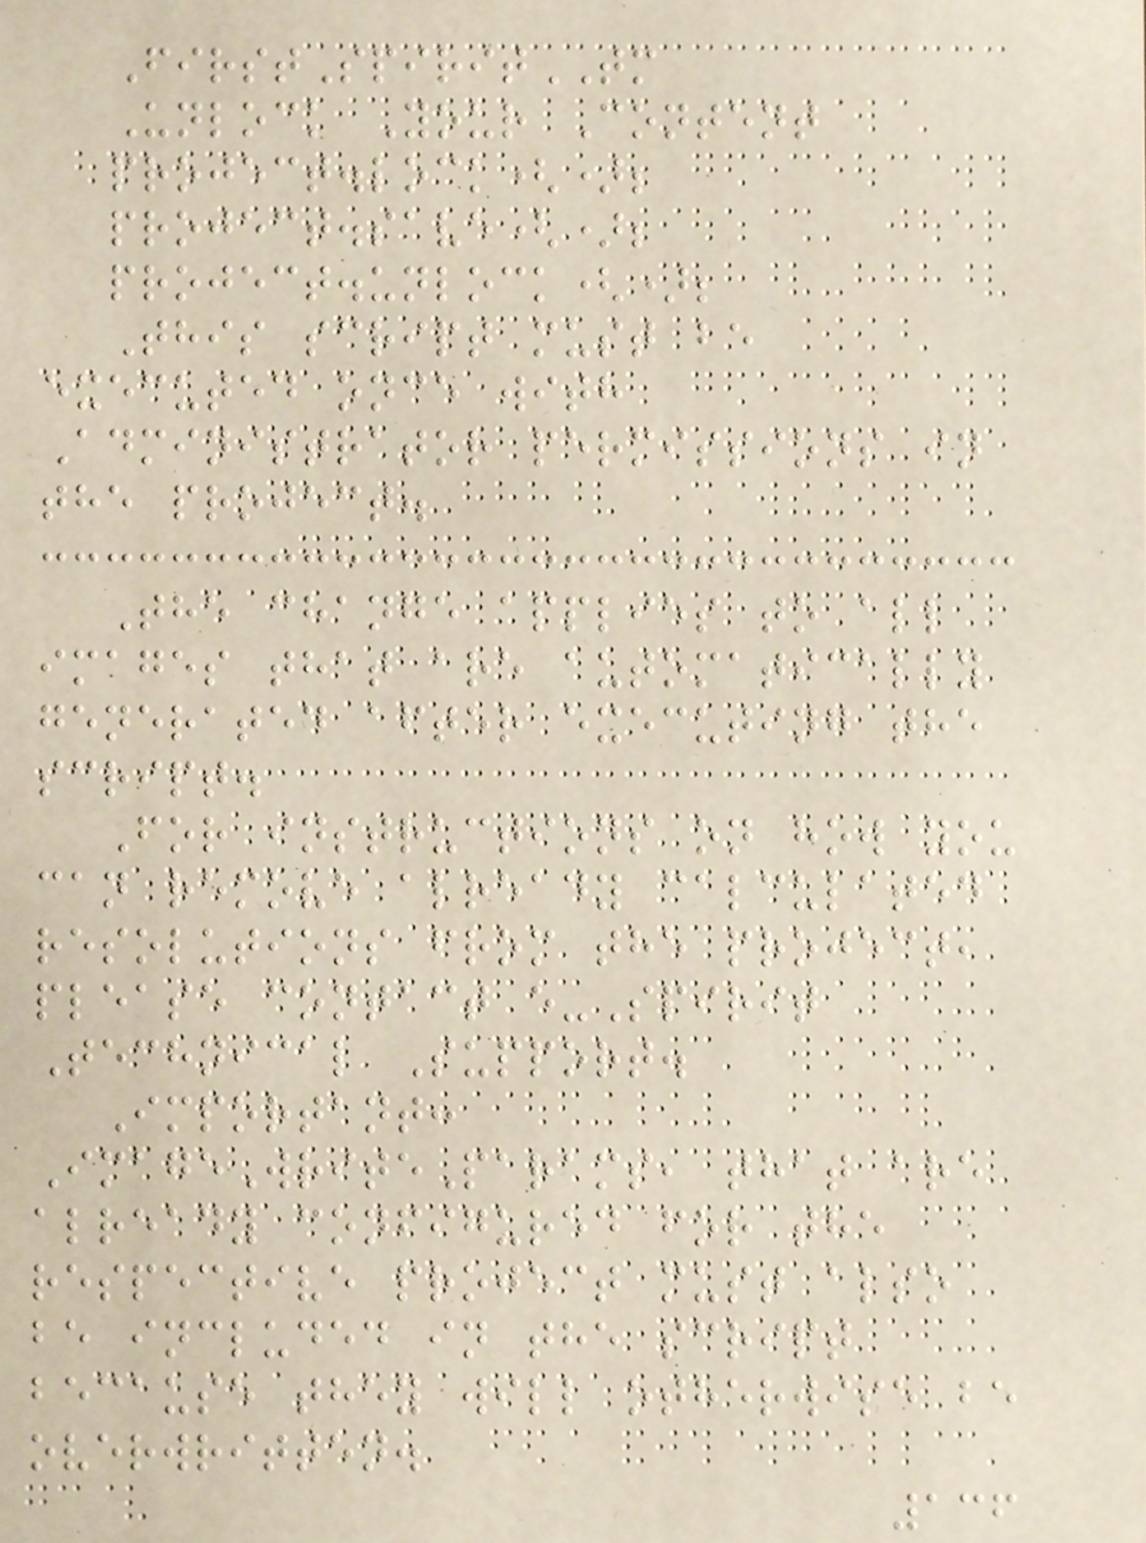FirstSpiritTM
Unlock Your Content
project.lock();
project.save();
project.unlock();
This script must be
executed once with
Administrator permissions in
the project.
The change applies to all
images that are automatically
generated after executing the
script.
For instructions on how you
can remove already calculated
resolutions from the project,
please contact e-Spirit
Technical Support.
Important:
ImageWriteParams, that are
already configured for the
respective project must also
be included in the script
because they will otherwise be
overwritten.
136
